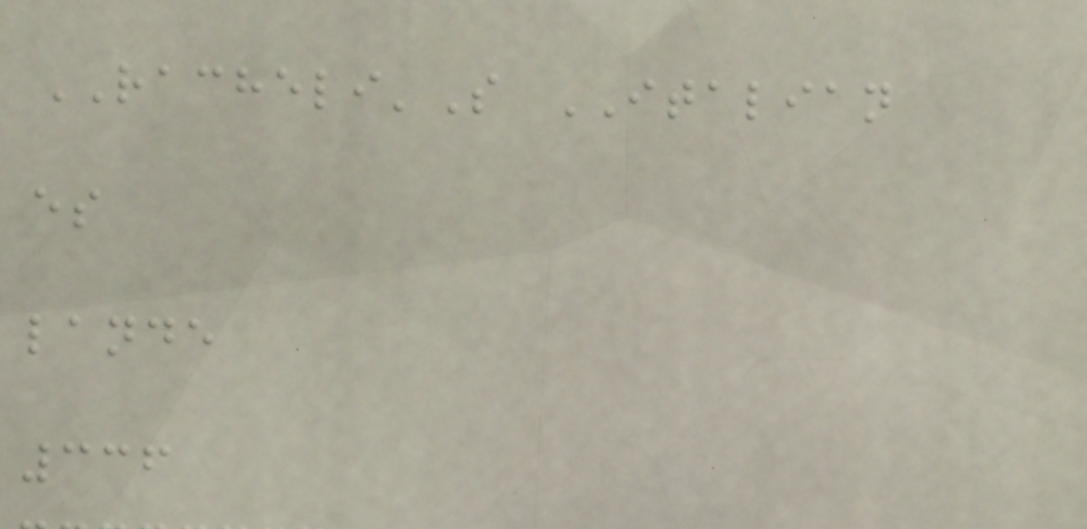RACHELI'S ITALIAN
es
lande
336
